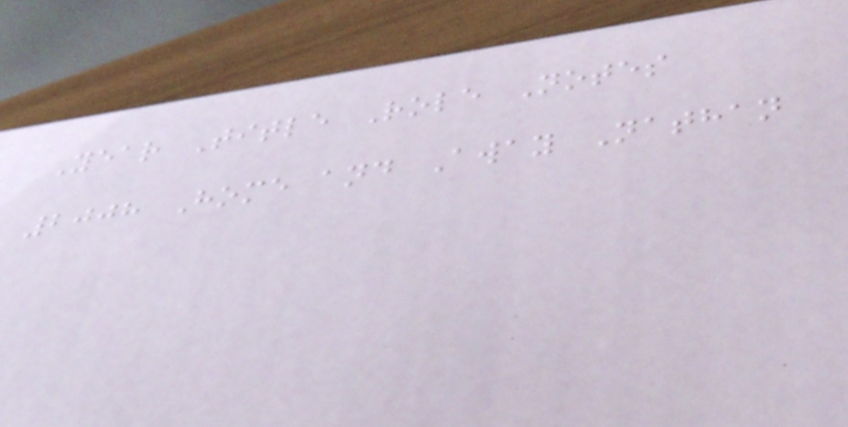Year Title Role Notes
2008 Home and Away Nathan
